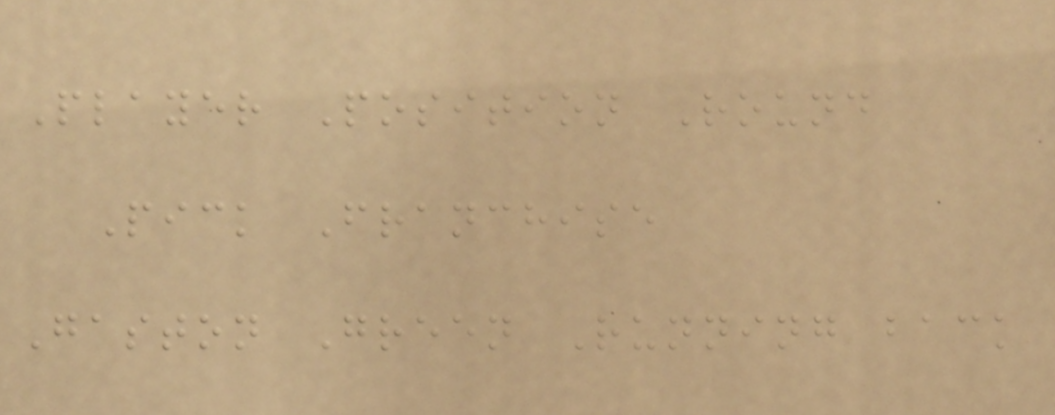Player Position Round
Pick Franchise
Gaston Green Running back
